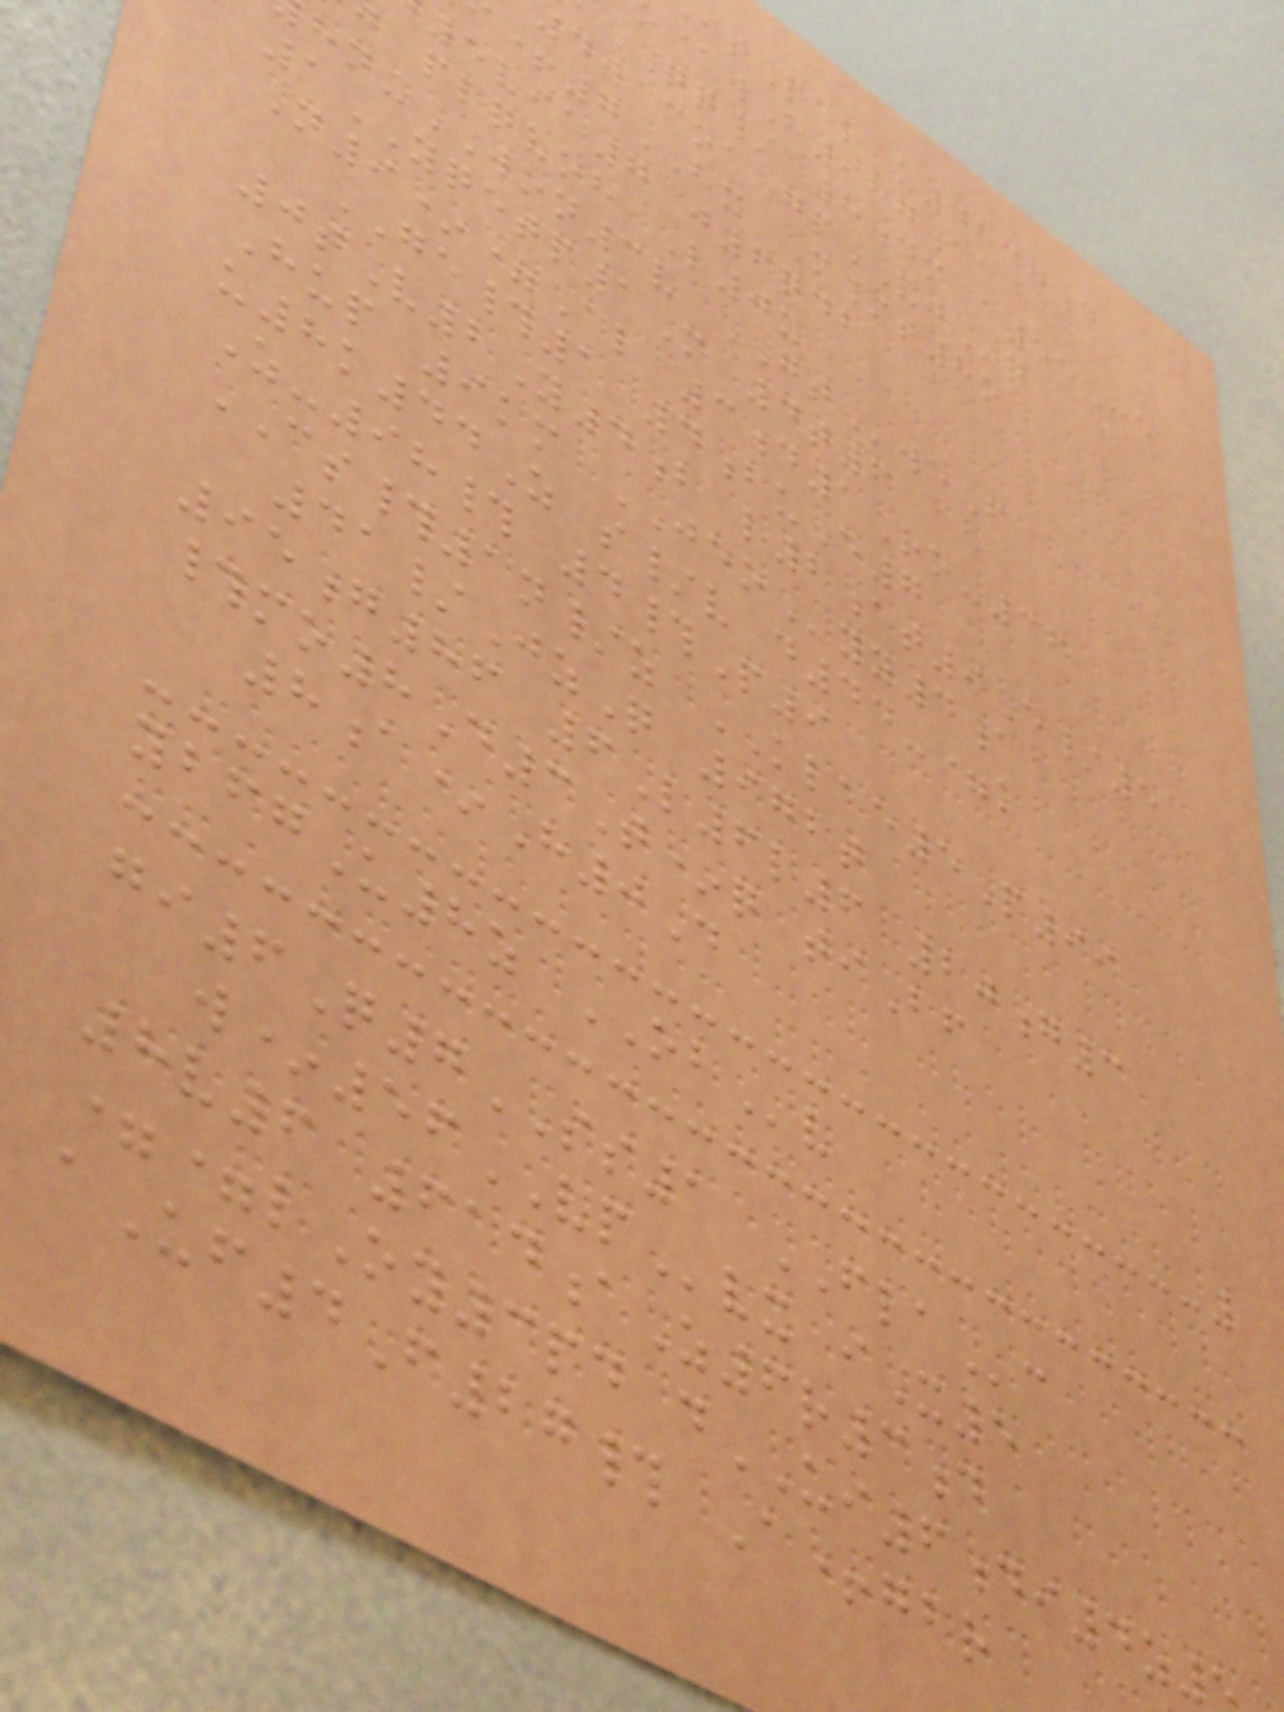tPak u4237d
@wH987aa
QQ/ 8dm a55He
4w coaGpVJq
+7BX M/t8o
5via7 j6qdb
plqvoh L0u
n-WON3v GTweF
1YQETP1M 4t6
N9*=Al 3d1Ro-36
GE#1 4buE7
0tV2Y4b l2at9E/5
Hup 9km JEOyy4a
u8k44Z s/v d44-=k
Z-98# 4#P9
CS#1n/z KLAE5P99
41/JzQ 972t
95g86 6L6l6 20g3
#mo8D3T*q tiBf
8a*H0D
ybfgU8z OBv
gi6Q7SS1 FLAc
w*56VPvx iX5
8v6 614aZ6r3d
==lOy3pd dUI6di4z
aUf4F27# A+gbr
